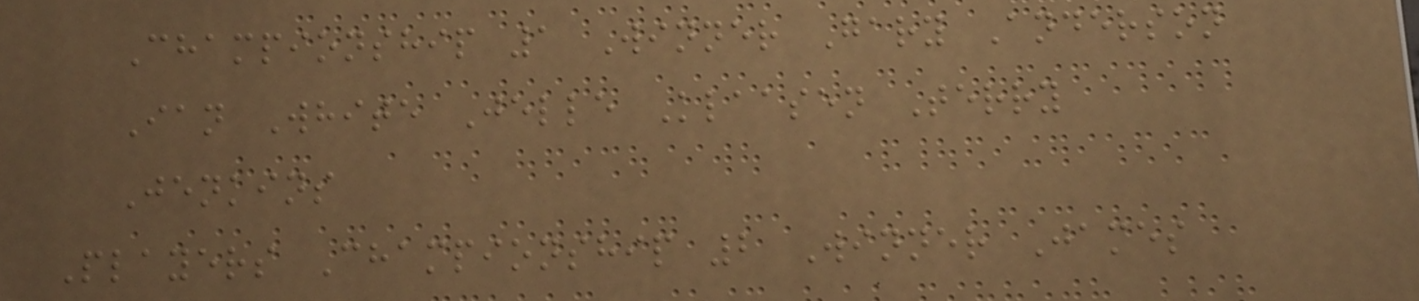Championship 1 Winner Gary Anderson
Ian White Jelle Klaasen Terry
Jenkins
Players Championship 2 Winner James
